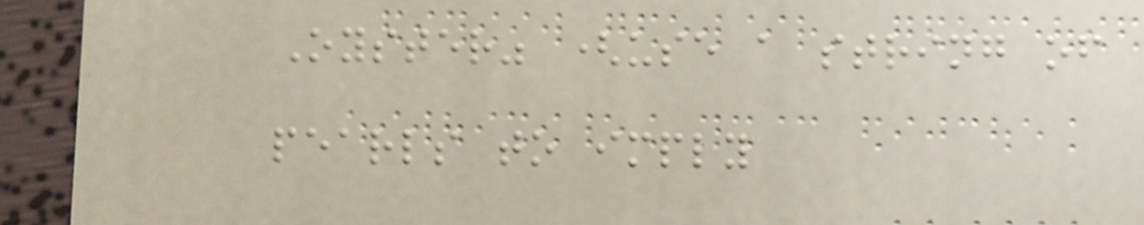Oyster" (use a string of
pearls to imply
